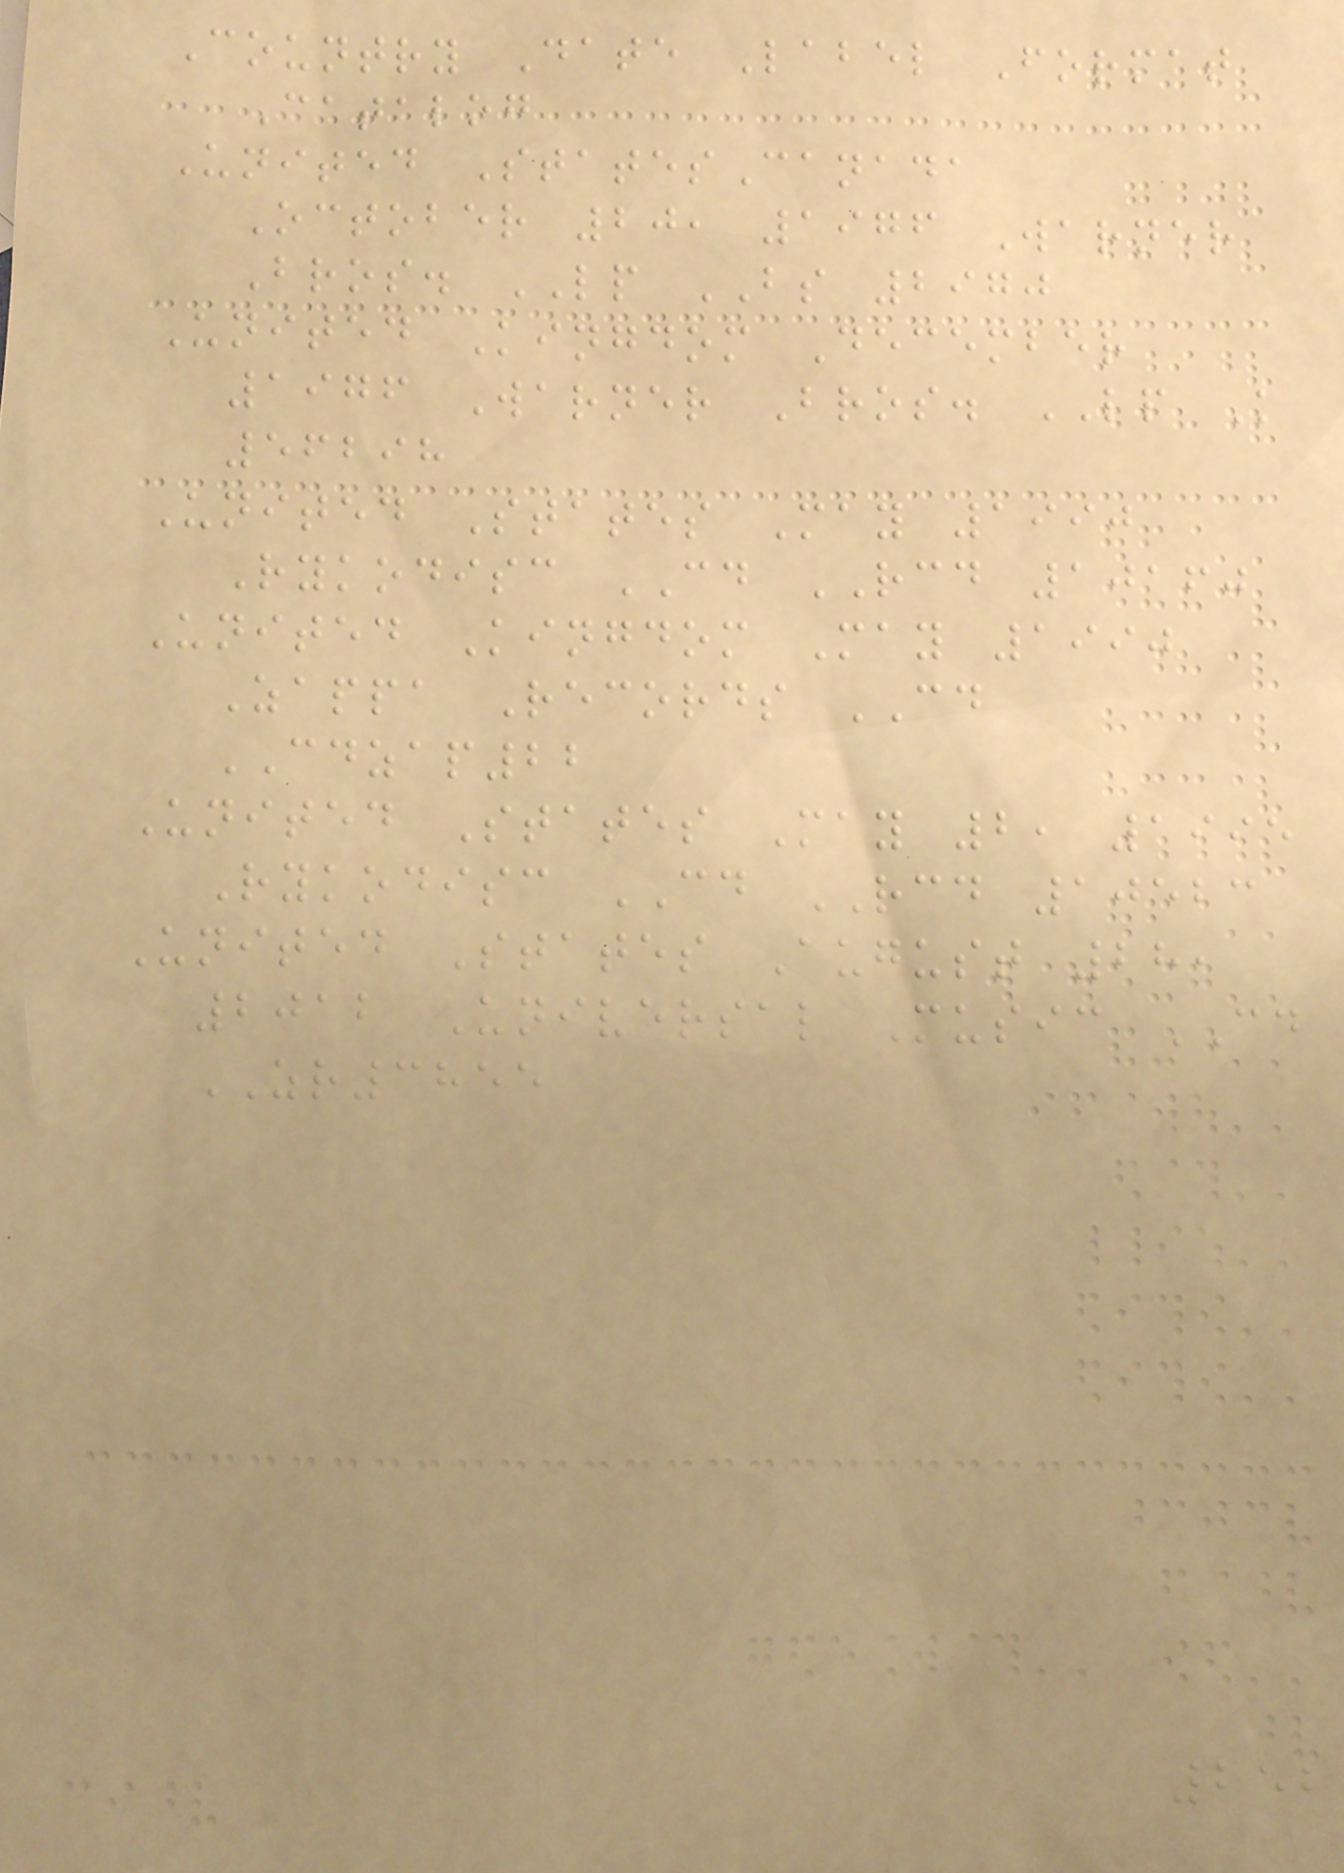Country Date Label Format
Catalog
United StatesCanada
October 20, 1976 Warner
Bros. LP BS 2970
United Kingdom December
1976 Warner Bros. LP K
56298
United States May 1990
Rykodisc CD RCD 10160
United Kingdom May 1990
Zappa Records CD
CDZAP22
United States May 2, 1995
Rykodisc CD RCD 10523
United States August 28,
2012 Universal Music CD
ZR3855
252
